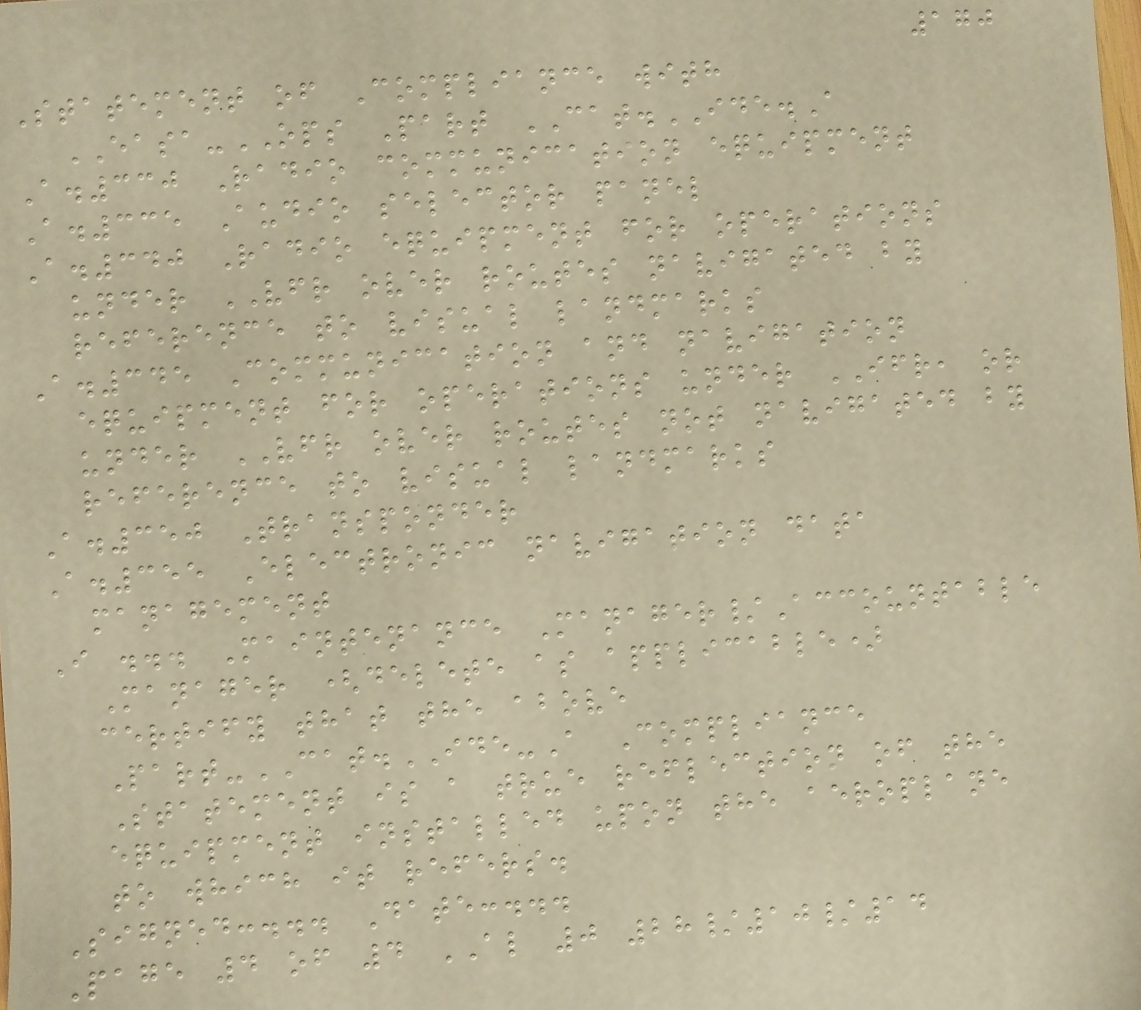170
Statement of Compliance with
EASA-OPS Part CAT.IDE.A
A.330 Radio communication equipment
A.335 Audio selector panel
A.340 Radio equipment for operations
under VFR over routes navigated by
reference to visual landmarks
A.345 Communication and navigation
equipment for operations under IFR, or
under VFR over routes not navigated by
reference to visual landmarks
A.350 Transponder
A.355 Electronic navigation data
management
I ... Maintenance Manager/Accountable
Manager (delete as applicable)
certify that the above
Part-CAT.IDE-A Compliance
Statement is a true reflection of the
equipment installed upon the aeroplane
to which it refers.
Signed:... Date:...
Page 4 of 4 AL 0 28/10/14
